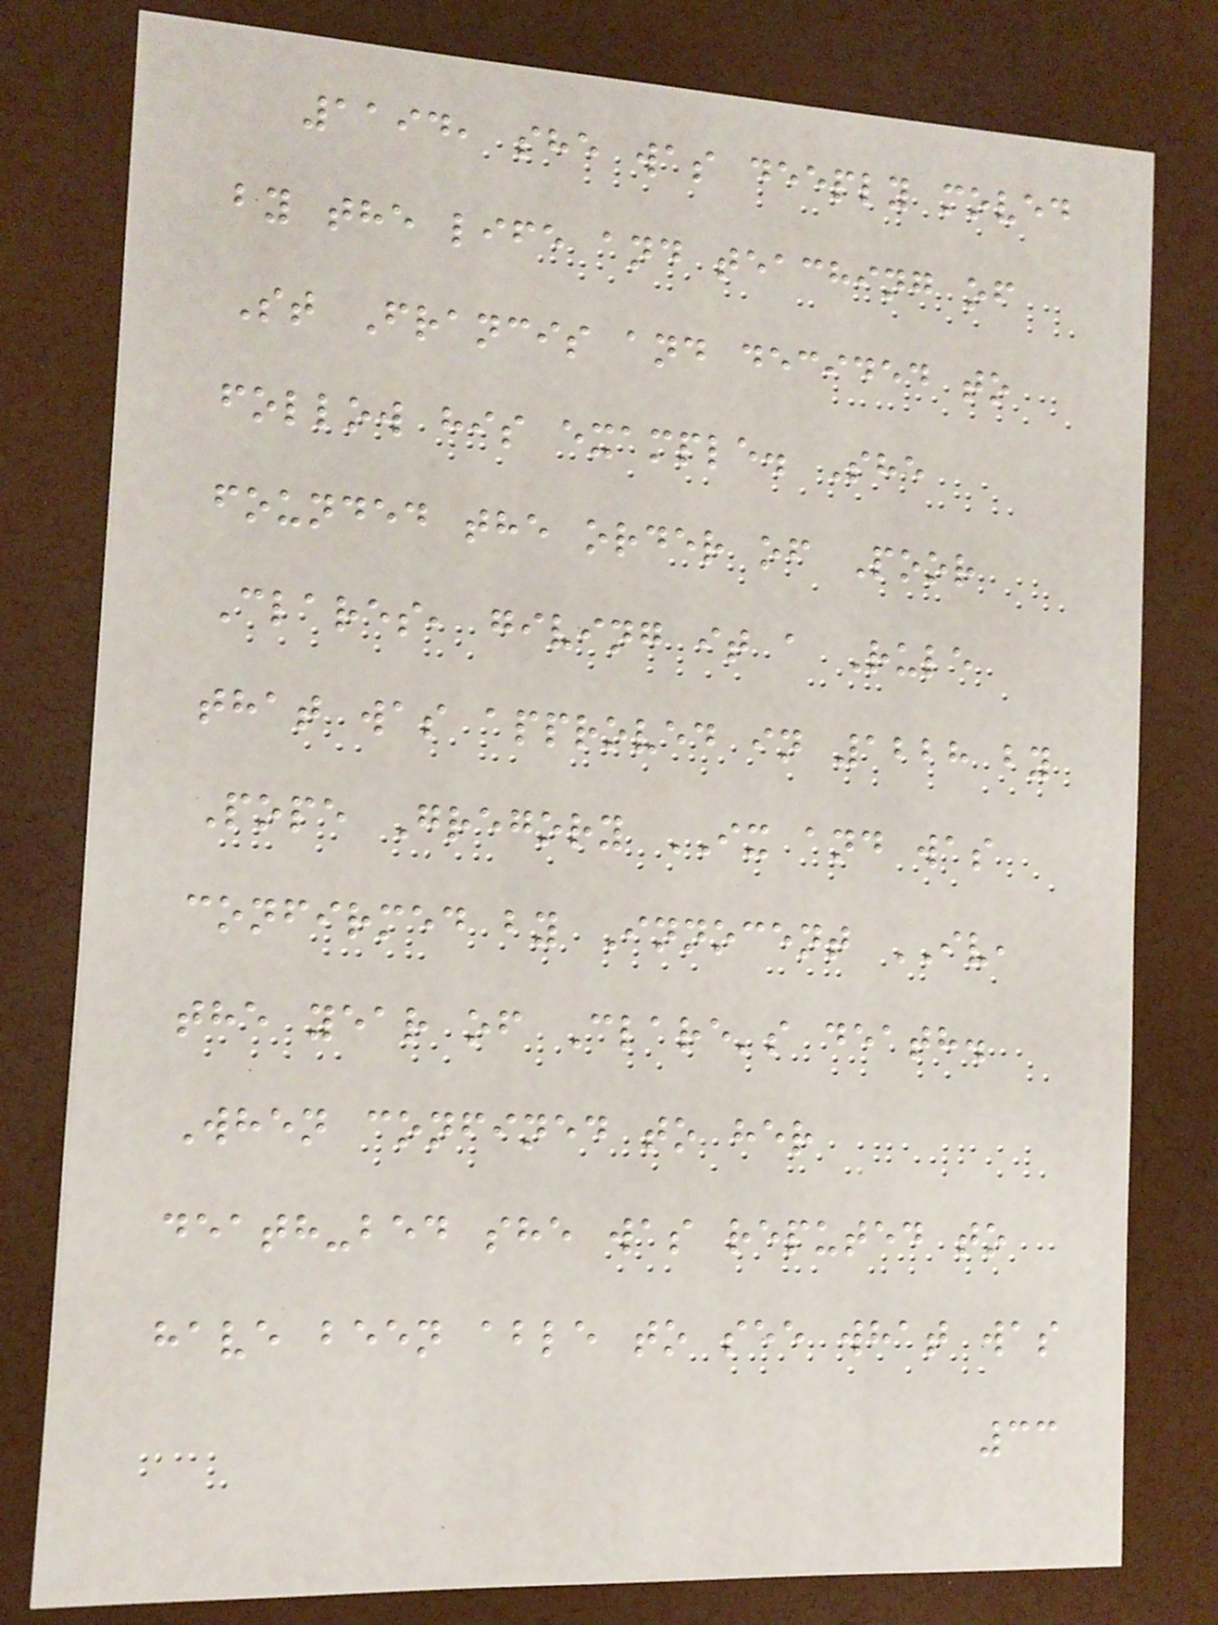1194, she was deeply moved
by the life and teaching of
St Francis and decided to
follow his example. She
founded the order of Poor
Clares, giving it a Rule
that was approved in 1228 by
Pope Gregory IX and was
confirmed by Innocent IV,
the year of Clare's death.
When confined to her
death-bed she was reputed to
have been able to see what was
33
